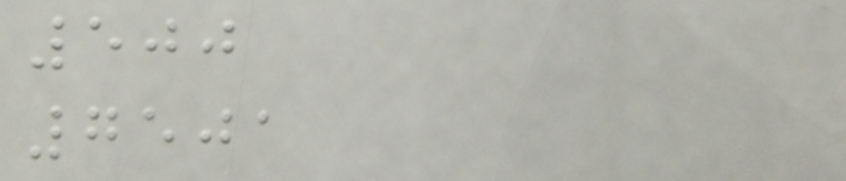500
7501
